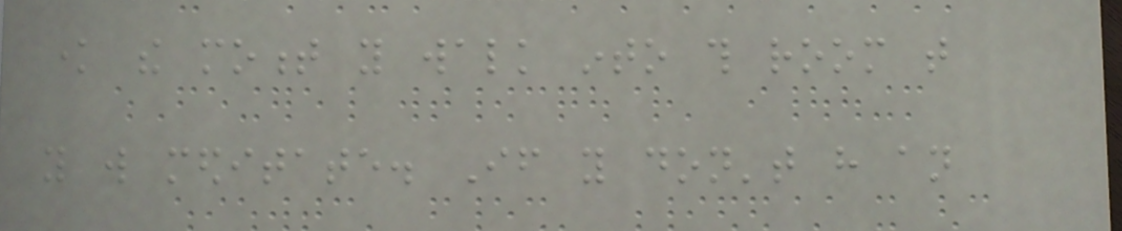know the moment you walk into this room that
you will meditate. If you don't have an
